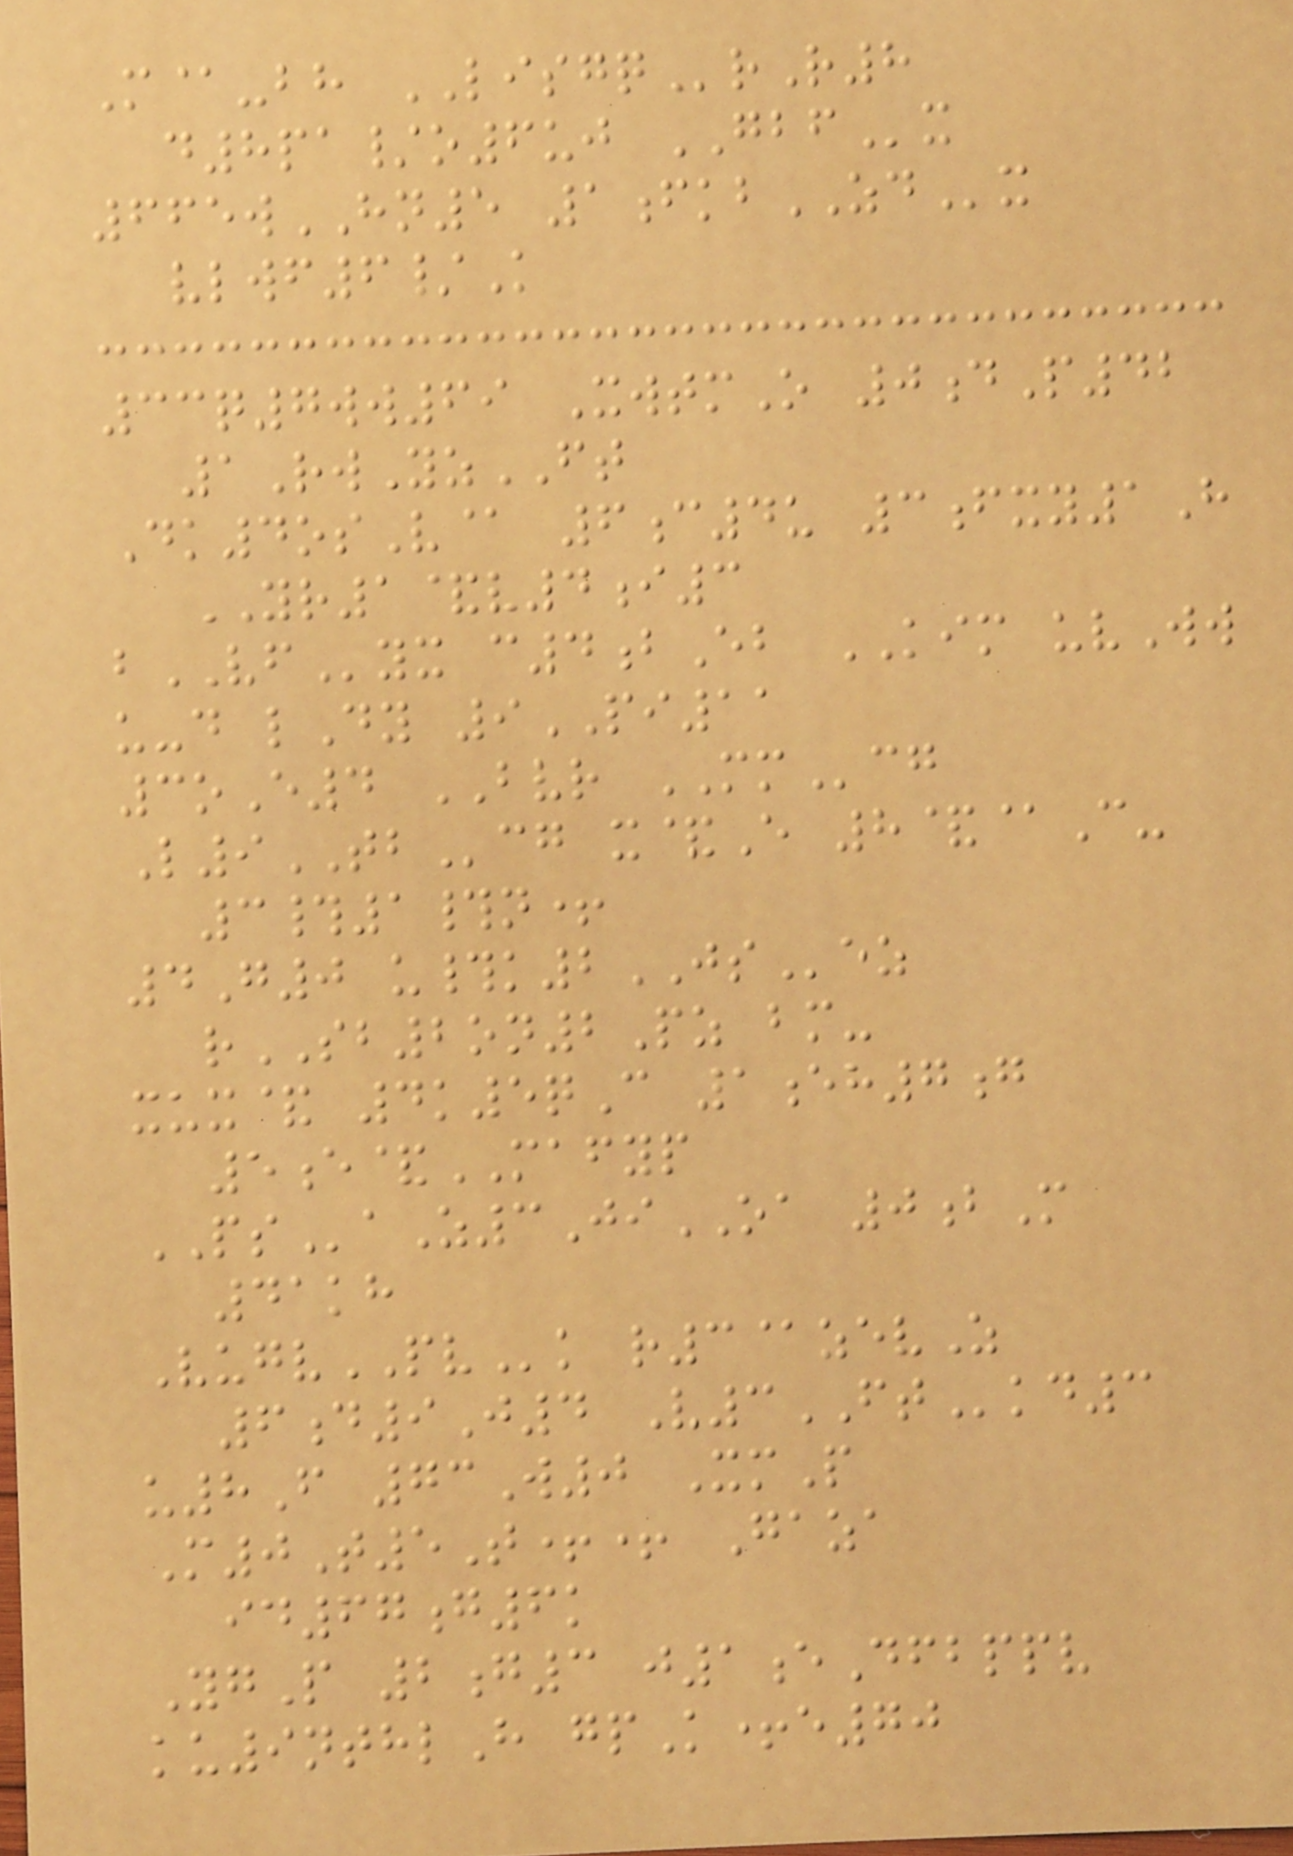M@-bh LISGQrR8
d8pa/o6uj GBFx
665wHN5 1fkbZDx
vlwf6/K
33q7ww69 XwtmO 0dP42
1RwYzFT
Dk4osV@ 6c4u 3fxy1H
YR1&v4i3
bVFyx c4bEb KIM uvWw
u-d lDy 9PI11
3oE4 BVR MMcg
L9TBcg x&E 8&@C-
3#1#n+
4G0 u#k2JSez
rSB2on2Pz bm-
xux& 4k5qC 1eh7g
5e&MAFYP
PSaZ3JiOA 0bM
41kh
VugvPVk r3@zevZ
6d9J4 V3FTkd3
u8F 73W0 XmP
M0T5T++ Gaza
id67g6k
YgP 2g3 j1eDfbppv
ku9nthlH gpK+e70
